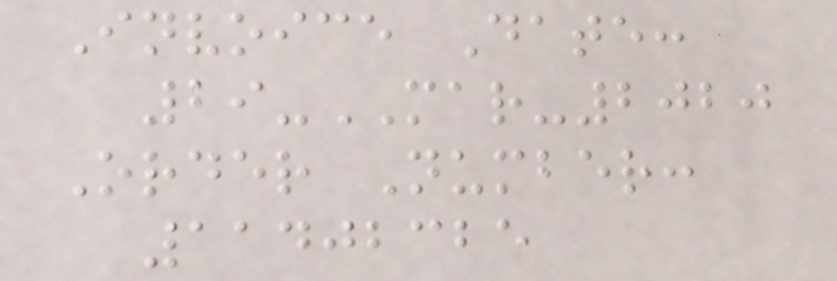Invoice Date:
29-MAR-2020
Order Number:
11402325
